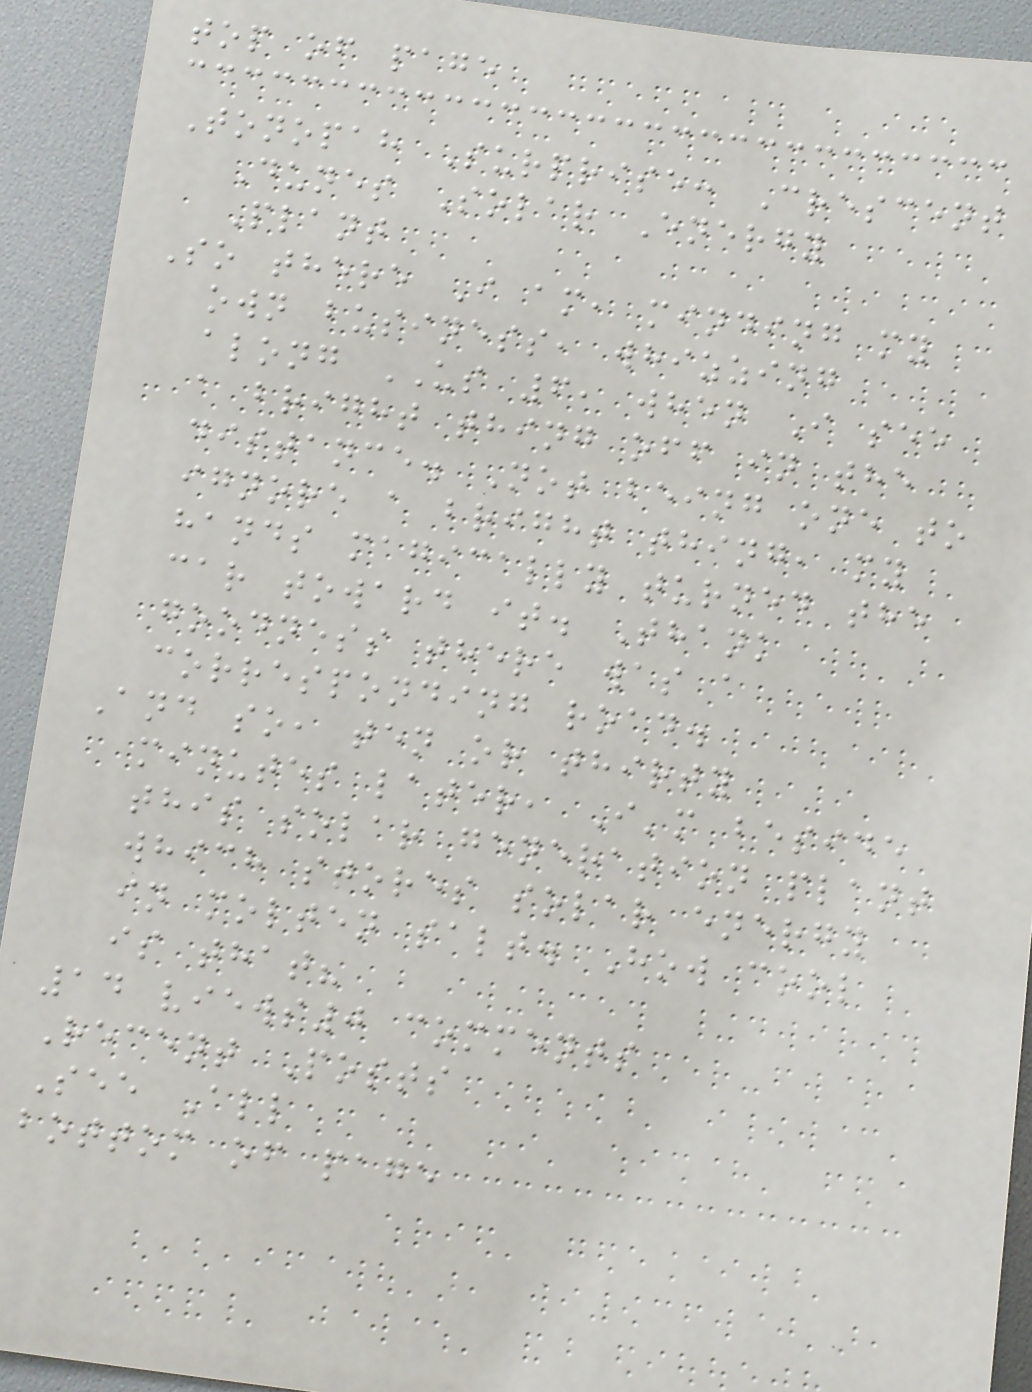top of page
Tonopah Surprise: Crescent
Dunes Solar Energy
Plant
So there I am, minding my
own business, whizzing
along US 6, when I see
a bright thing off in the
distance. Not being one to
ignore a bright thing, my
hands magically turned the
car toward it. Thank
goodness there was a
corresponding road.
And so, ten or thirty
minutes later, I'm beside
this solar generation plant
which stores solar energy
in molten salt. How cool
is that?
14 views0 comments
Recent Posts
See All
bottom of page
